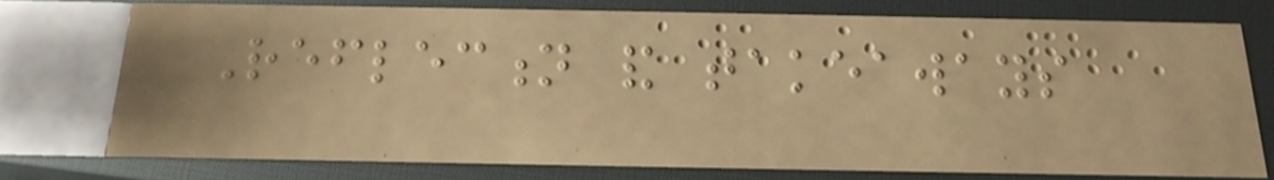Reflection and takeaways
